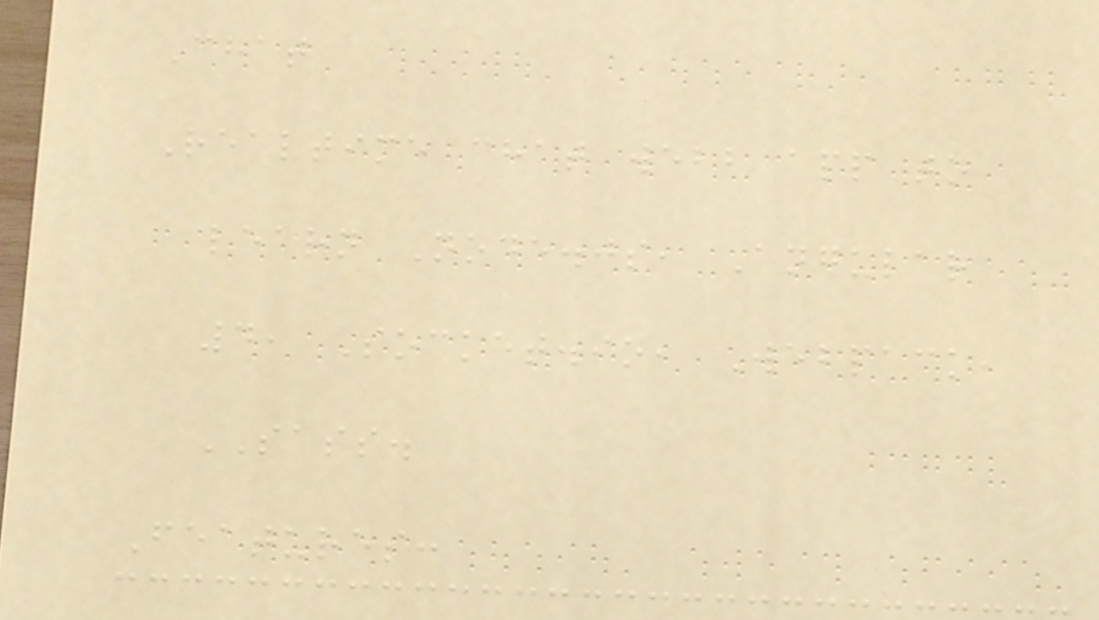Chat
Realtime chat webb app to
learn Node.js, Angular
4, Socket.io, Webpack,
SASS.
Features:
